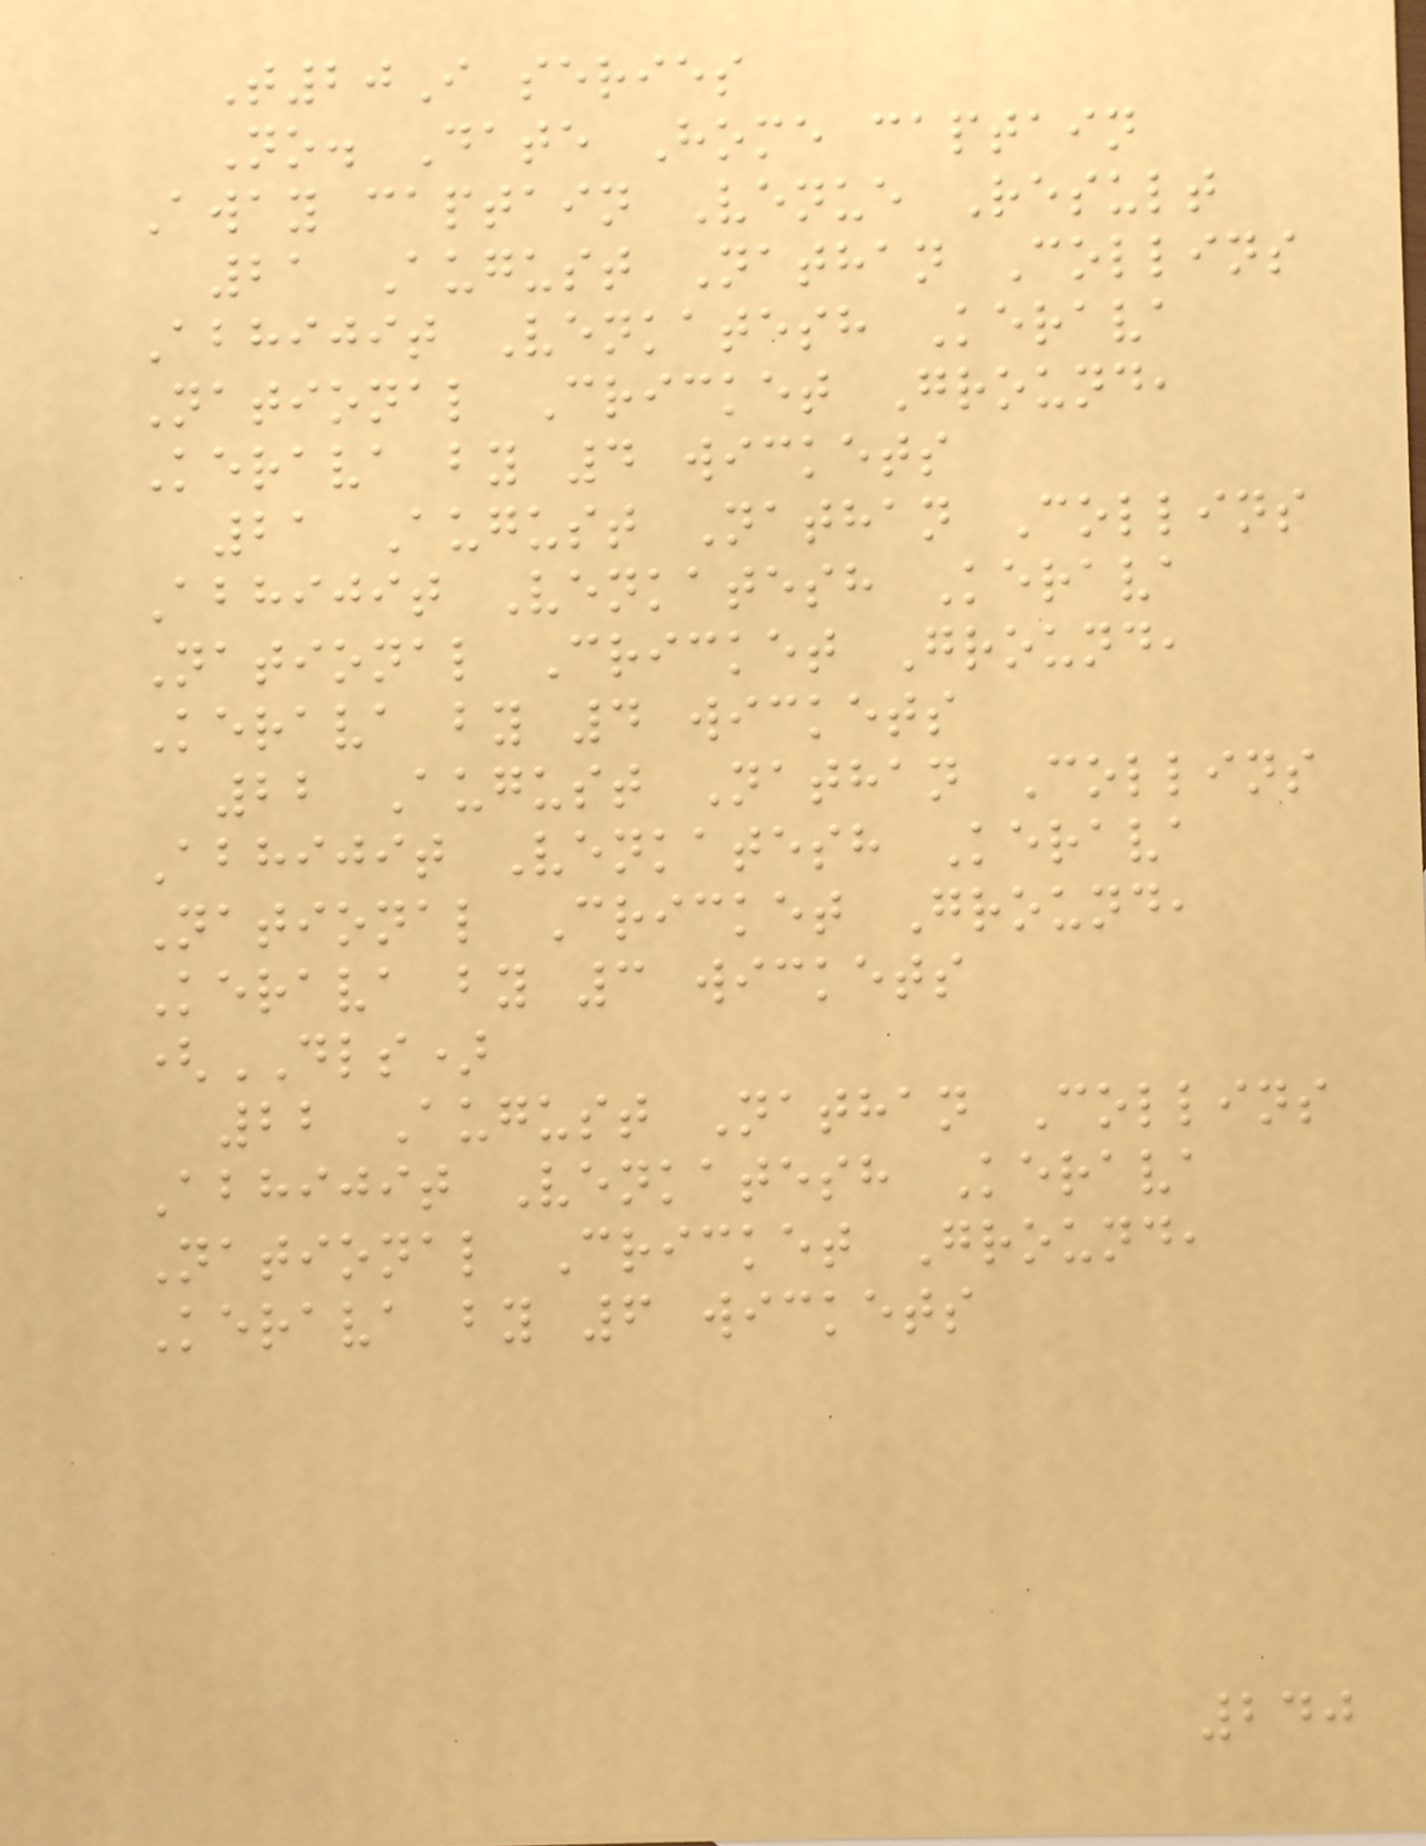T20I series
No. Date Home captain
Away captain Venue Result
21 August Nathan Collins
Abhijit Venkatesh Kerava
National Cricket Ground,
Kerava by 4 wickets
21 August Nathan Collins
Abhijit Venkatesh Kerava
National Cricket Ground,
Kerava by 4 wickets
22 August Nathan Collins
Abhijit Venkatesh Kerava
National Cricket Ground,
Kerava by 3 wickets
(DLS)
22 August Nathan Collins
Abhijit Venkatesh Kerava
National Cricket Ground,
Kerava by 6 wickets
240
